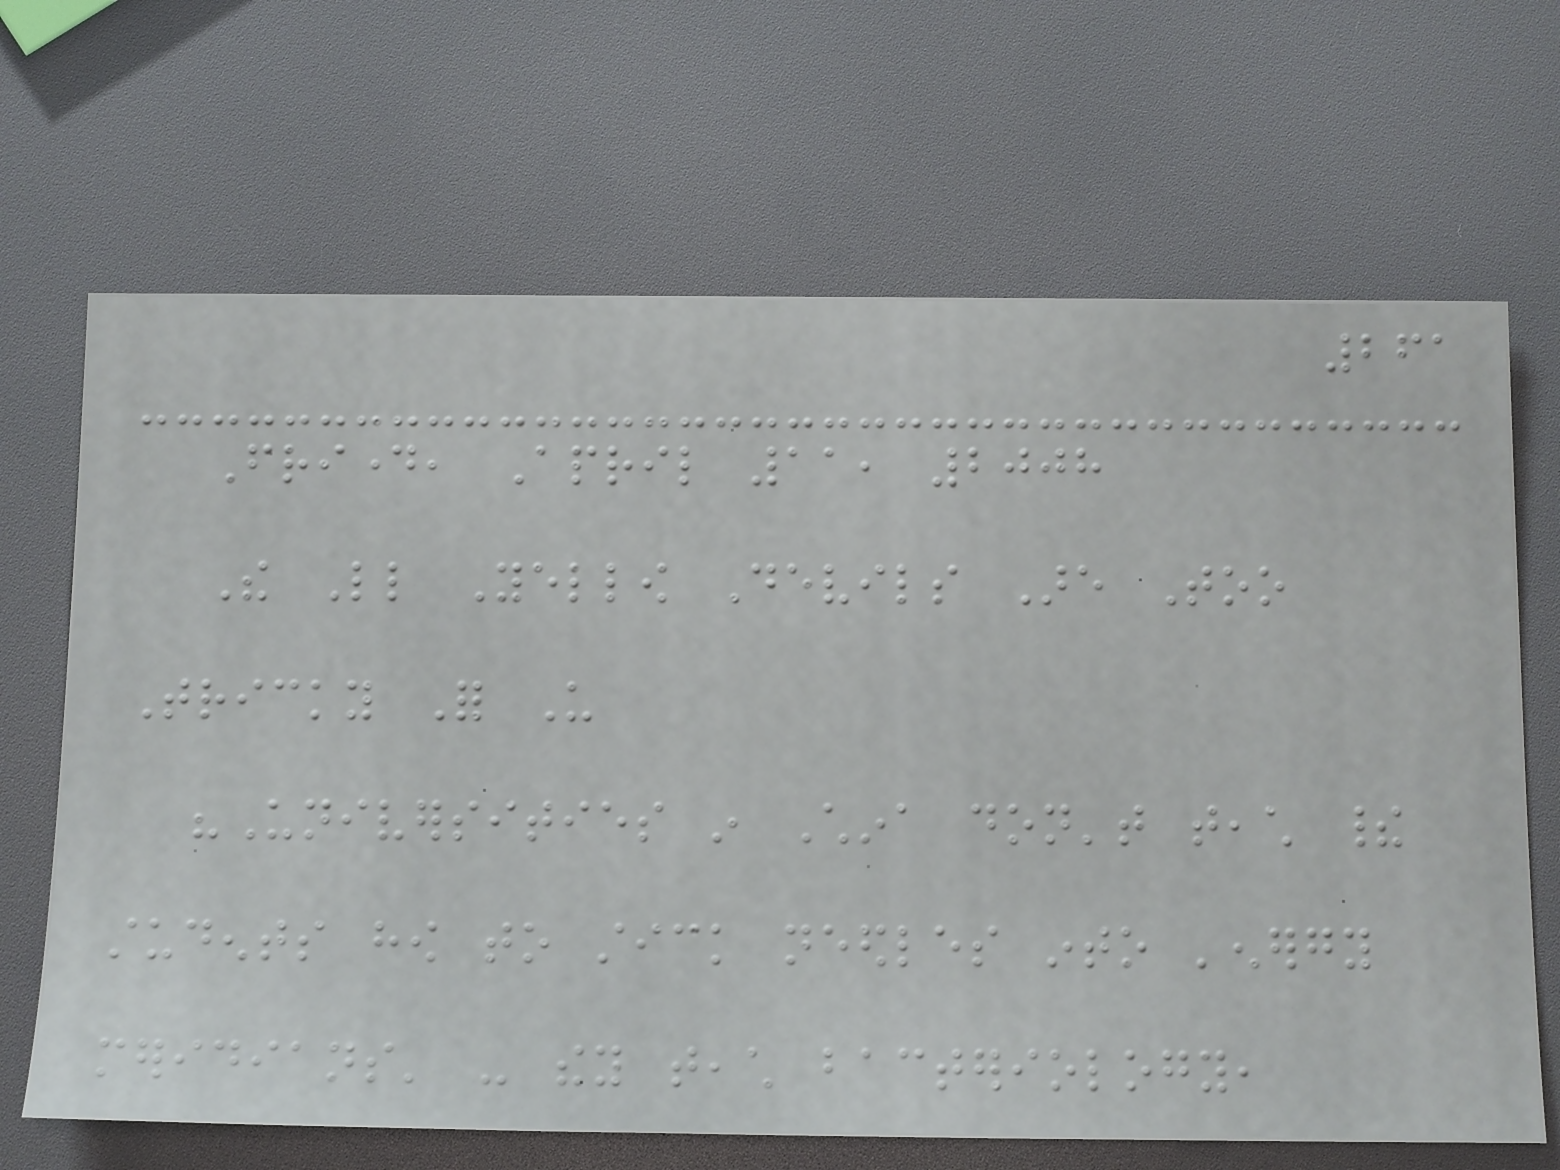261
Friday, April 11, 2008
The Little Yellow Devils Are Too
Tricky For Us
"Universities in China don't teach their
students how to stick needles into 'energy
meridians' - they teach bacteriology,
